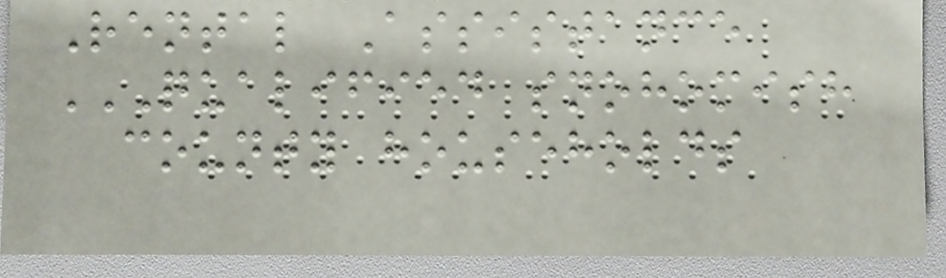Rental Assistance
QUALIFIED SNOHOMISH
COUNTY HOUSEHOLDS
